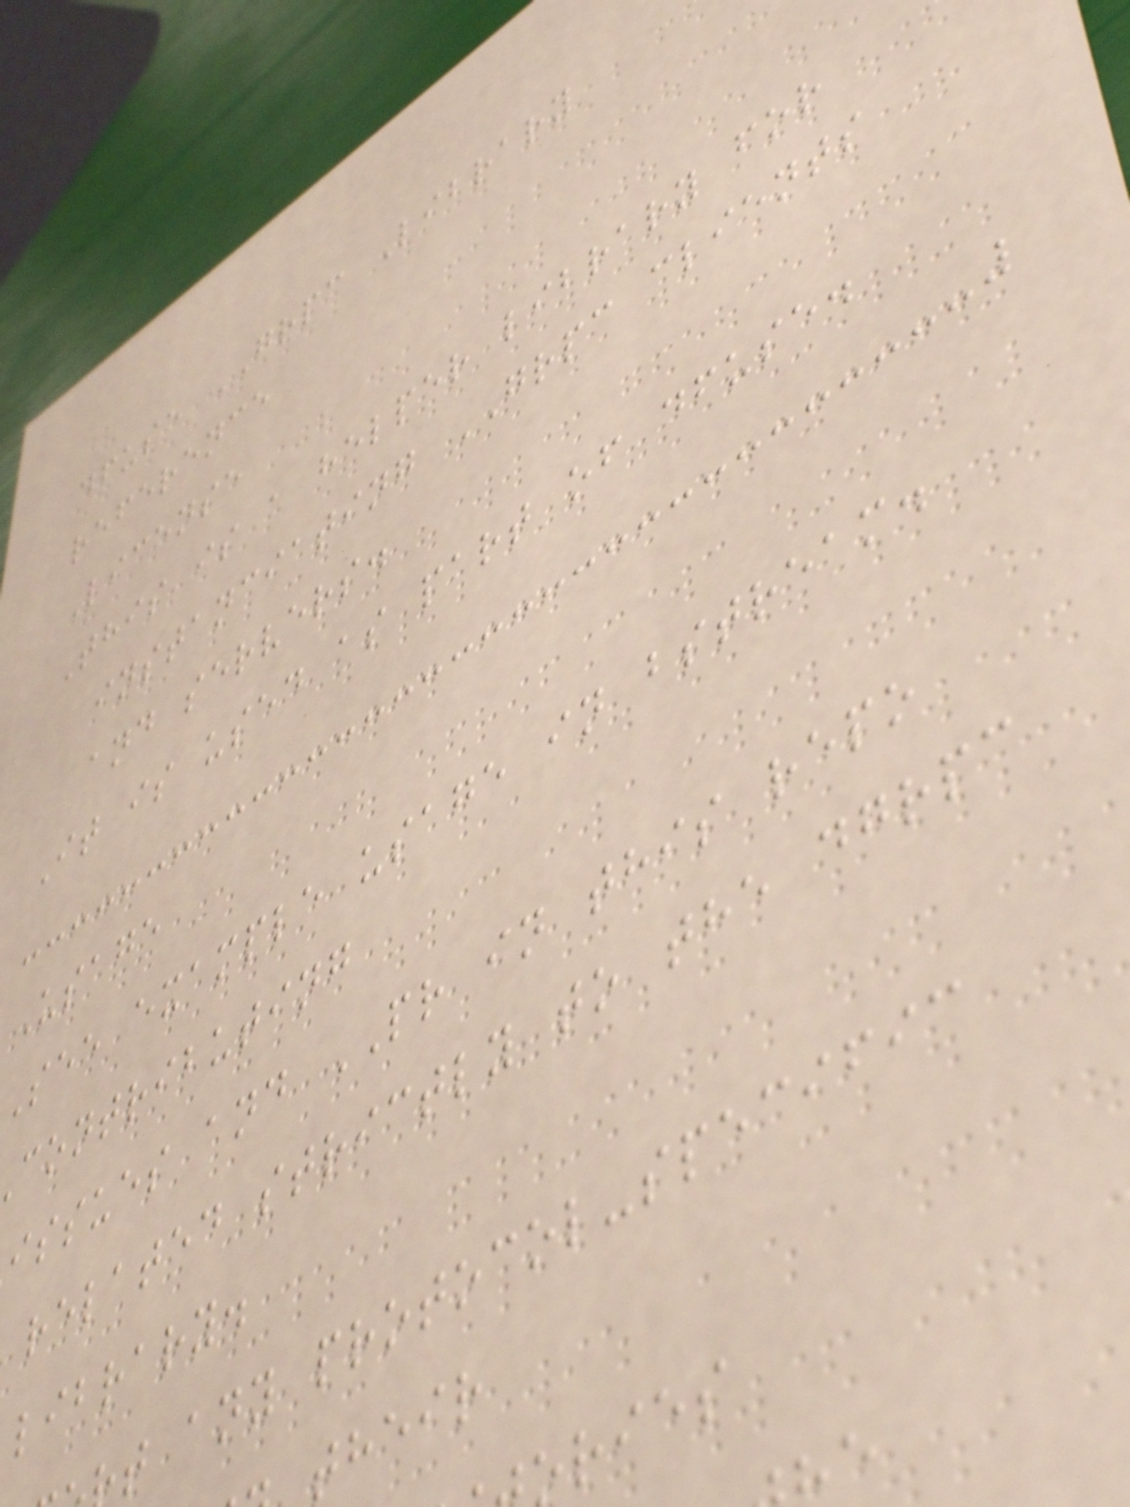dfuse GRPC Library
reference
License
This is a helper library for
instanciating GRPC clients
and servers.
It is used as part of dfuse.
Usage
See example usage in bstream.
contributing
issues and PR in this repo
related strictly to the dgrpc
library.
t any protocol-specific
their
